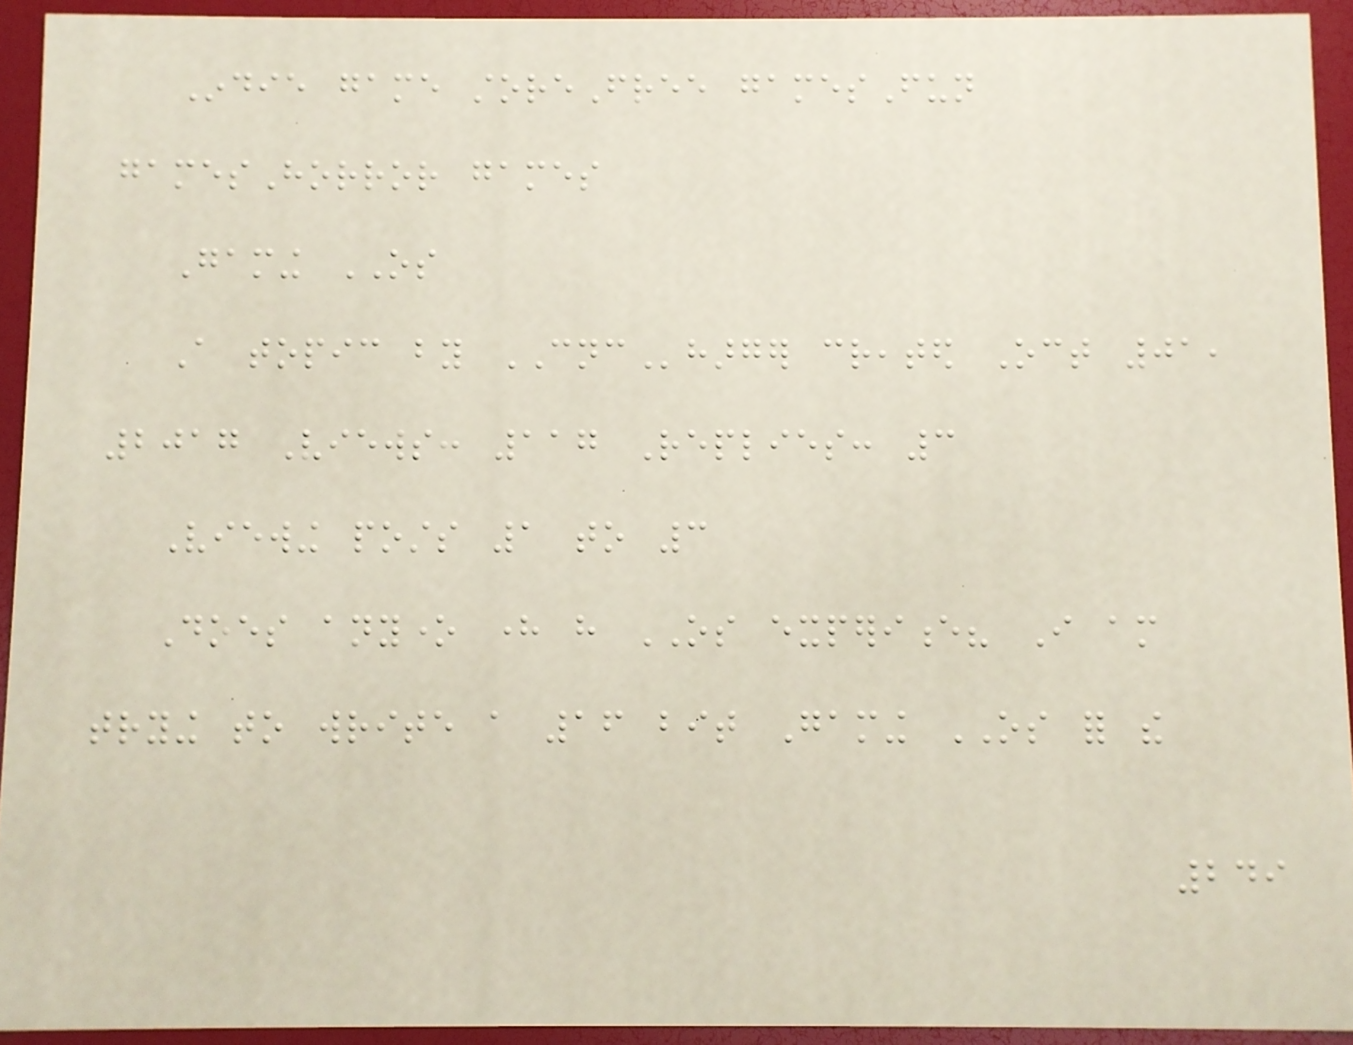Indie game storeFree gamesFun
gamesHorror games
Gaming OS
A topic by CNCharger created Oct 01,
2017 Views: 117 Replies: 3
Viewing posts 1 to 3
Does anyone here have OS experience? I am
trying to write a 16 bit Gaming OS for the
249
